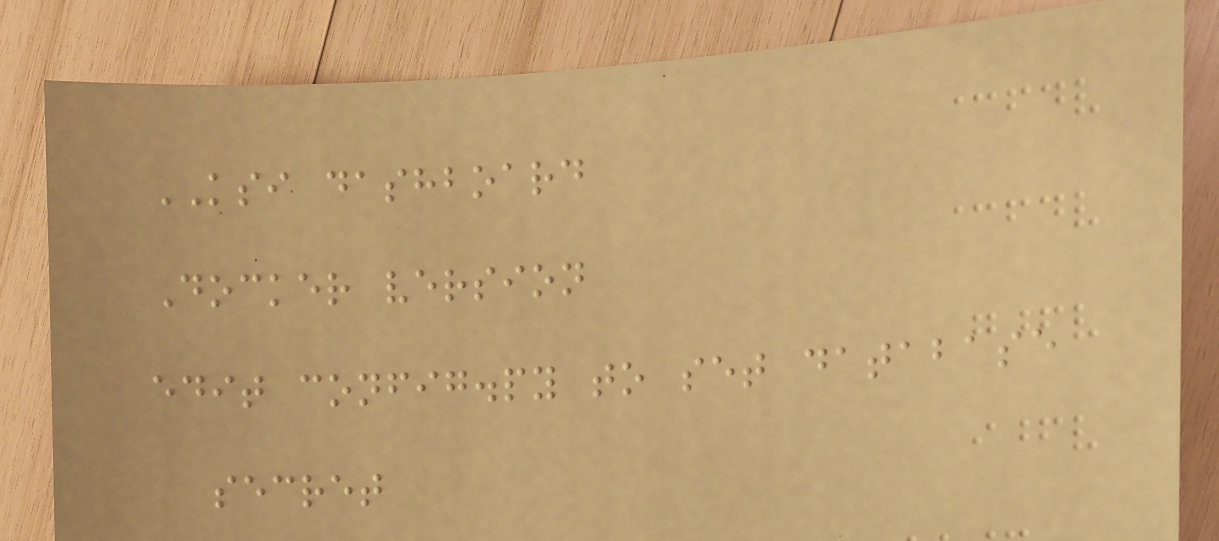KSI dashboard
Docker version
edit config.py to set database
secret
